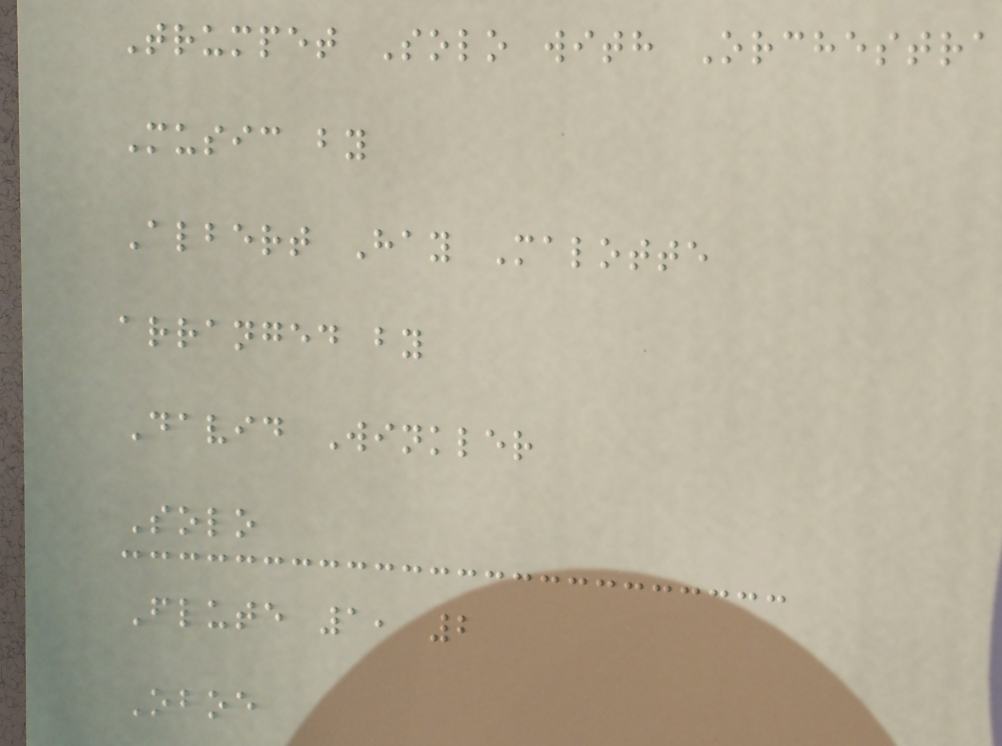Trumpet Solo with Orchestra
Music by
Albert Hay Malotte
arranged by
David Winkler
Solo
Flute 1, 2
Oboe
